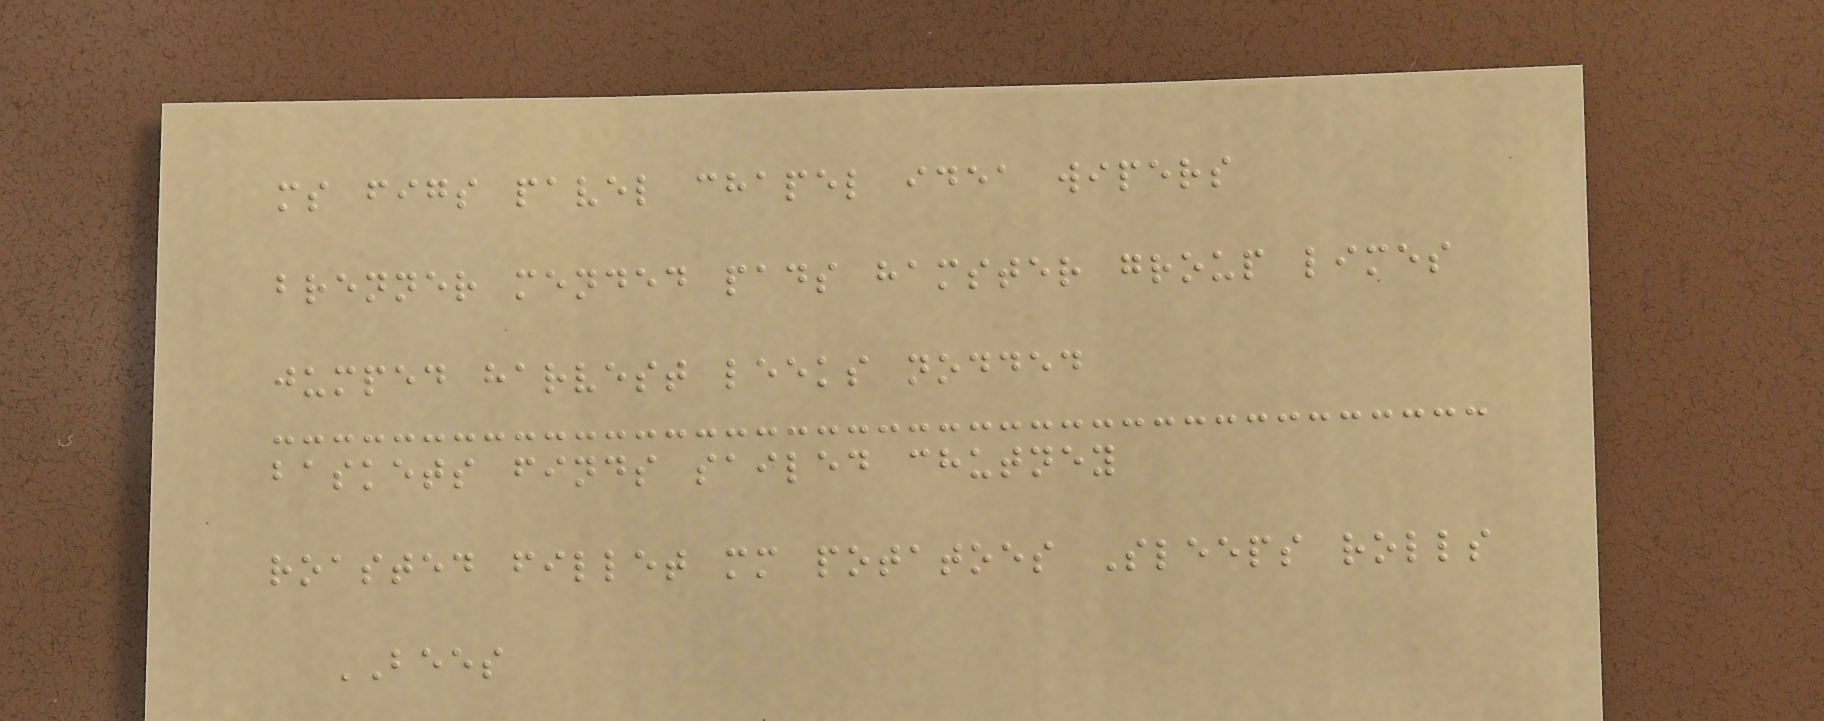ms figs pavel chapel idea wipers
brenner mended pads hamster group limes
jumped harvest leeks nodded
baskets finds sailed chutney
roasted fillet mm potatoes Sleeps rolls
BEES
